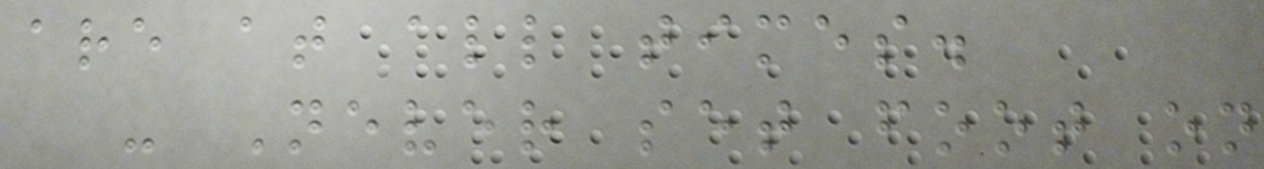are at all times.
- Never set foot on
